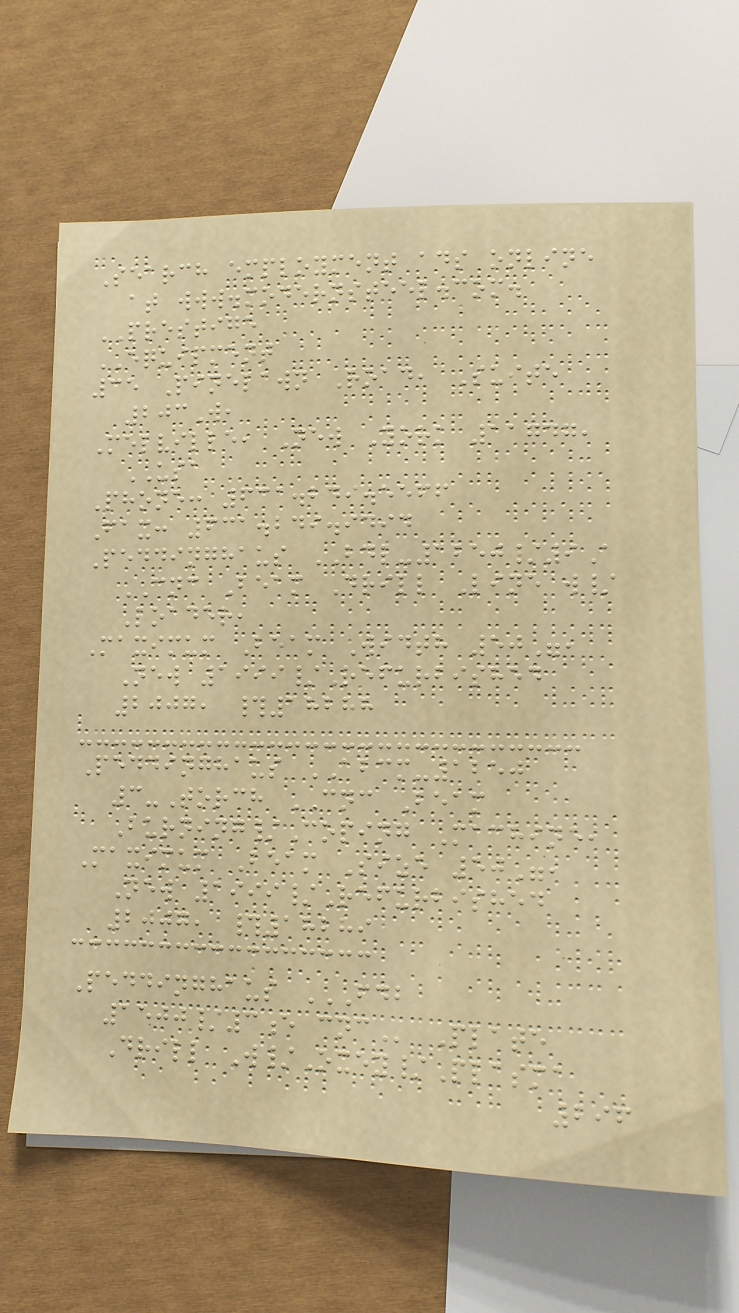Search employment ads online
at www.modernsteel.com.
PRESTIGE
EQUIPMENT
35 Pinelawn Road, Suite
203W,
Melville, New York 11747,
USA
Phone: 631.249.5566
Fax: 631.249.9494
Peddinghaus BDL-1250/9A
CNC Beam Drill Line w/
Loader,
Maximum Beam Width 50",
New 1999/Refurbished
2007, #18288
Peddinghaus ABCM-1250
3-Torch CNC Beam
Burning/Coping Machine,
Maximum Beam Size 50",
New 1999/Refurbished
2007, #18289
Peddinghaus FDB
1500/3E CNC Plate
Drill W/Oxey/Plasma
296
